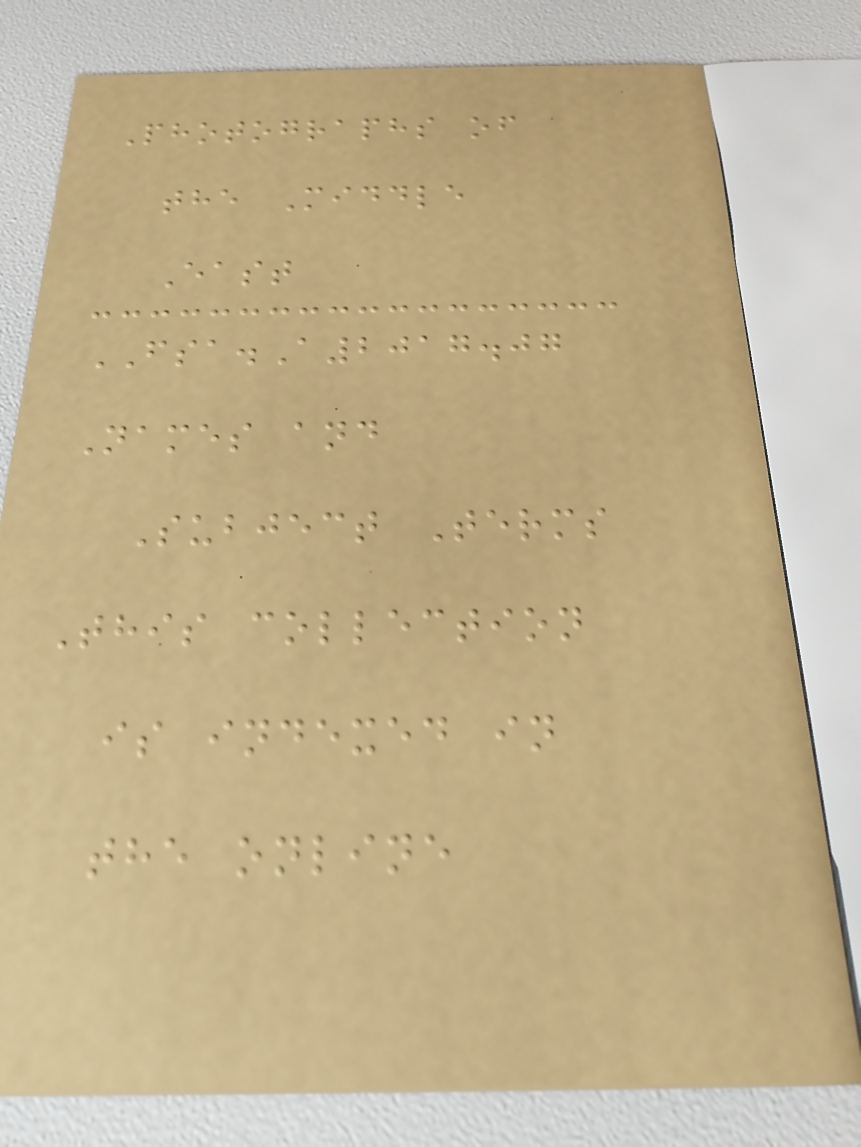Photographs of
the Middle
East
FSA.A2017.07
Names and
Subject Terms
This collection
is indexed in
the online
